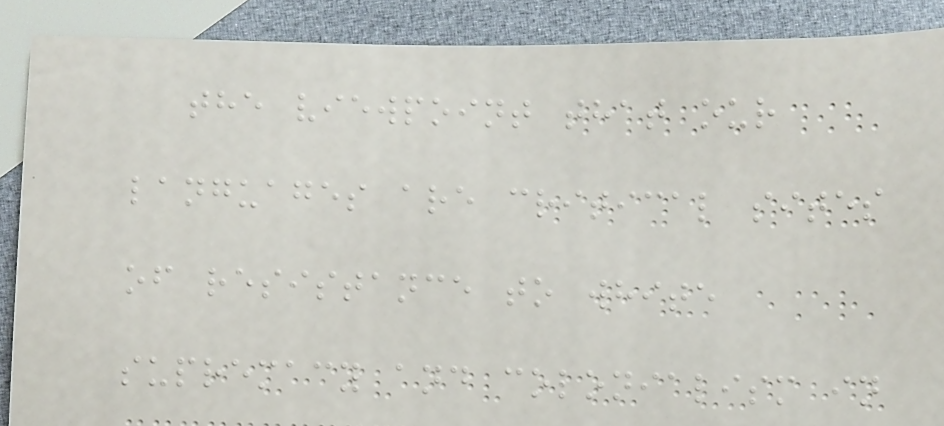the viewpoint that our
languages are critical sites
of resistance to white
supremacy and colonialism in
